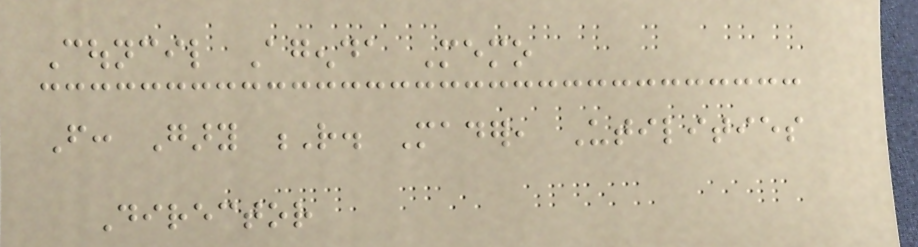Council Agenda Memo
From: Gary R. Mader, Utilities
Director
